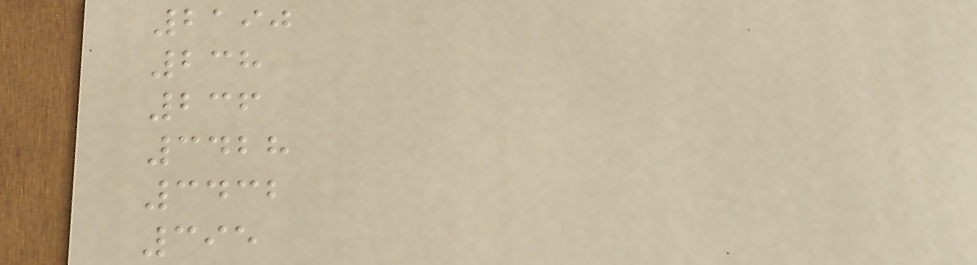2190
238
236
3428
3432
395
